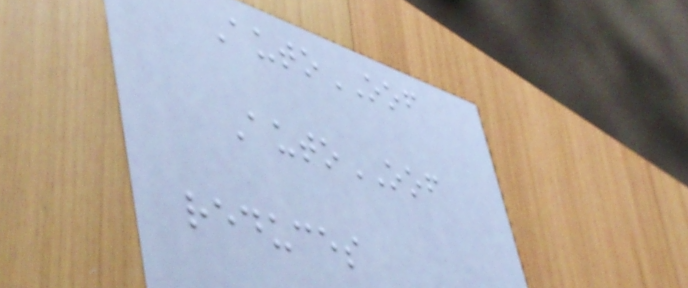AutoOOF
AutoOOF
reduces
